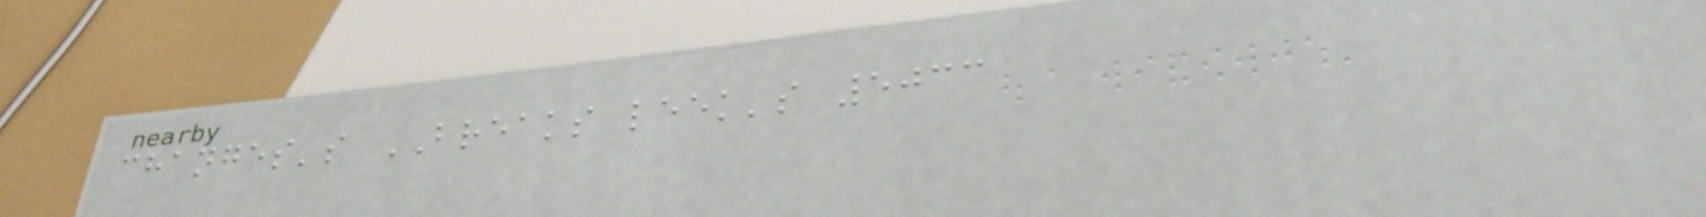changes's BREAKS leek's 5033
